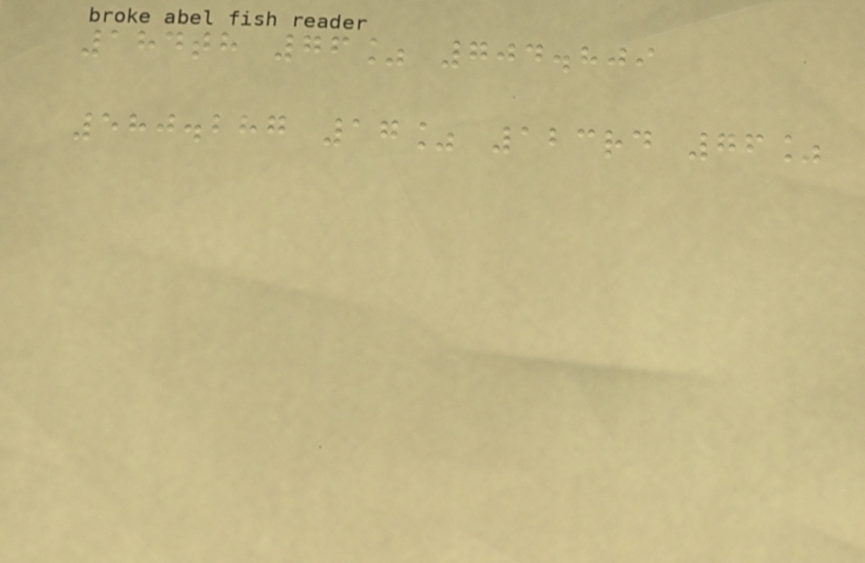184th 76% 704.809
580.287 17% 123rd 76%
